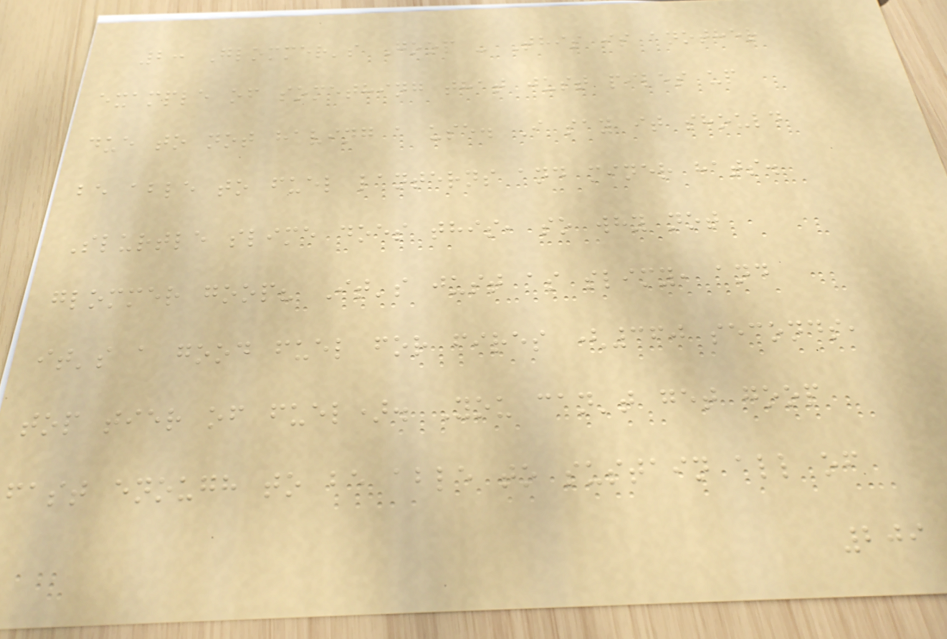2: Glommer's Goop - This is another
example of something that just piles up
due to not having a use. I say it should
be able to fuel lanterns and miner hats.
Slurtle slime does this, so why not
glommer goop? It's just as slimy, and
it's a good fuel for fires (360 seconds,
top tier of fuel). You can't get goop
fast enough to be able to sustain all of
209
